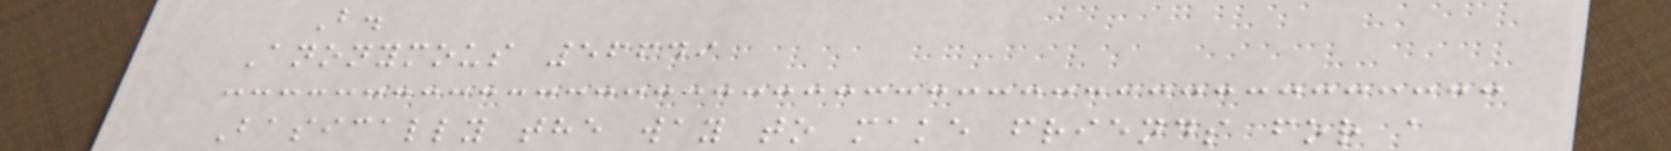B.
Anonymous 56649
Basically the way to make friends for a
